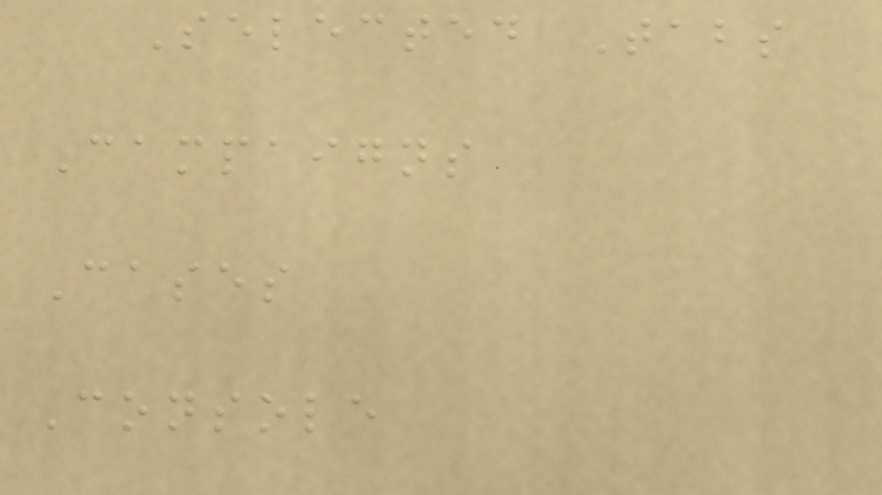Selected Tabs
Campaigns
Cases
Console
